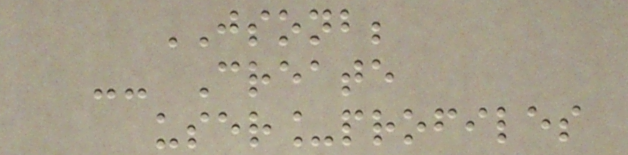JSONB;
-- Create
user_profiles
